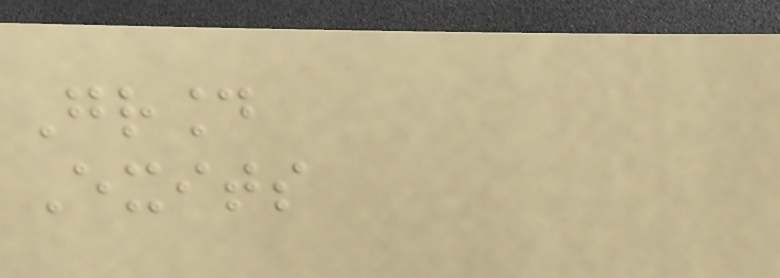Ground
Exits
